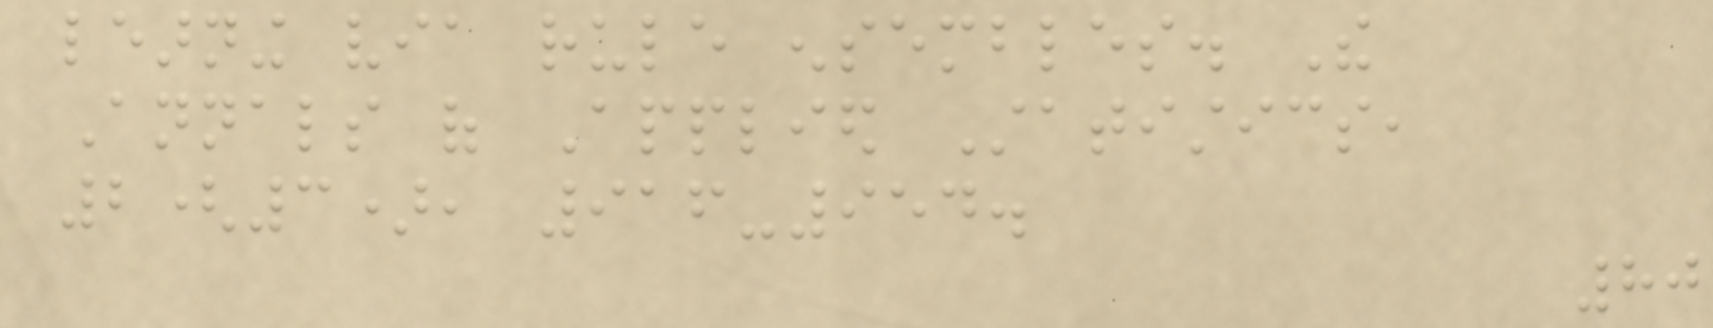learning via rule ensembles. The
Annals of Applied Statistics,
2(3), 916-954.
80
